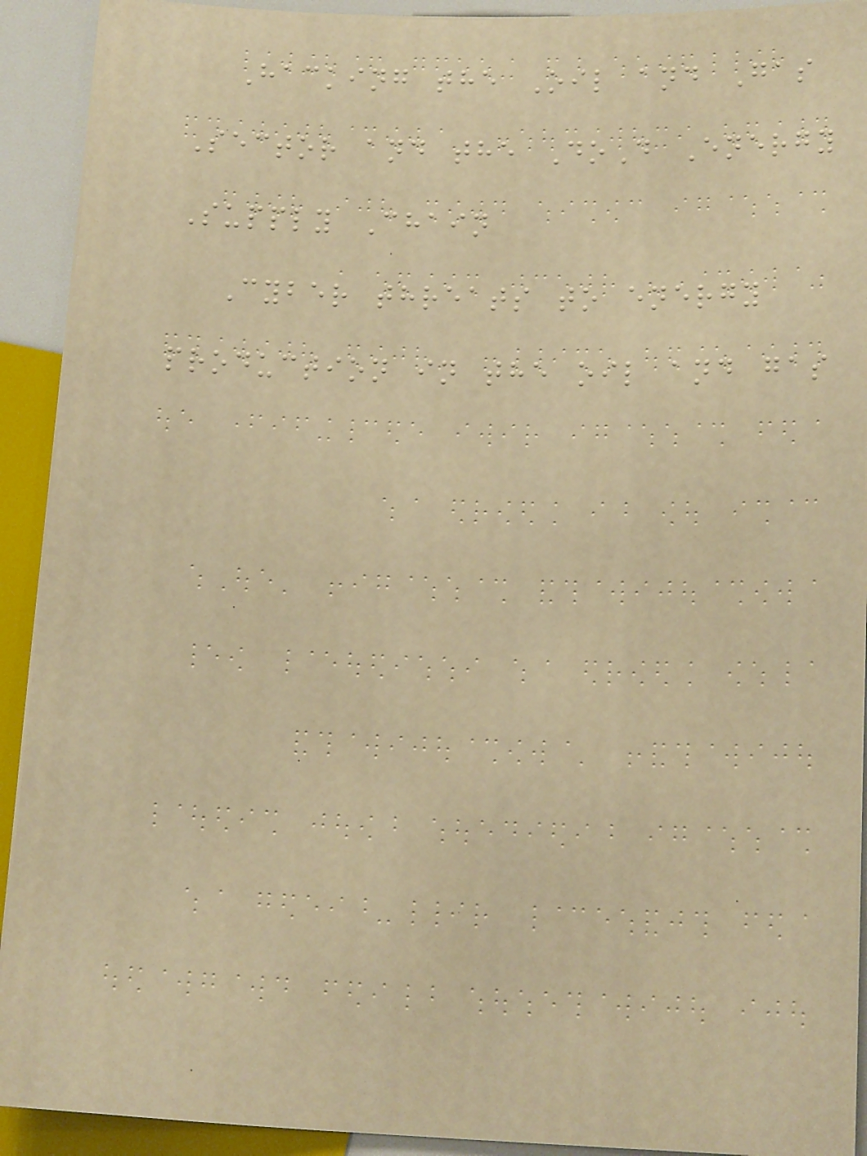Hacking the Oil and Gas
Sector and the DoD Energy
Supply Chain
Cyber threats to energy
production in the oil and gas
